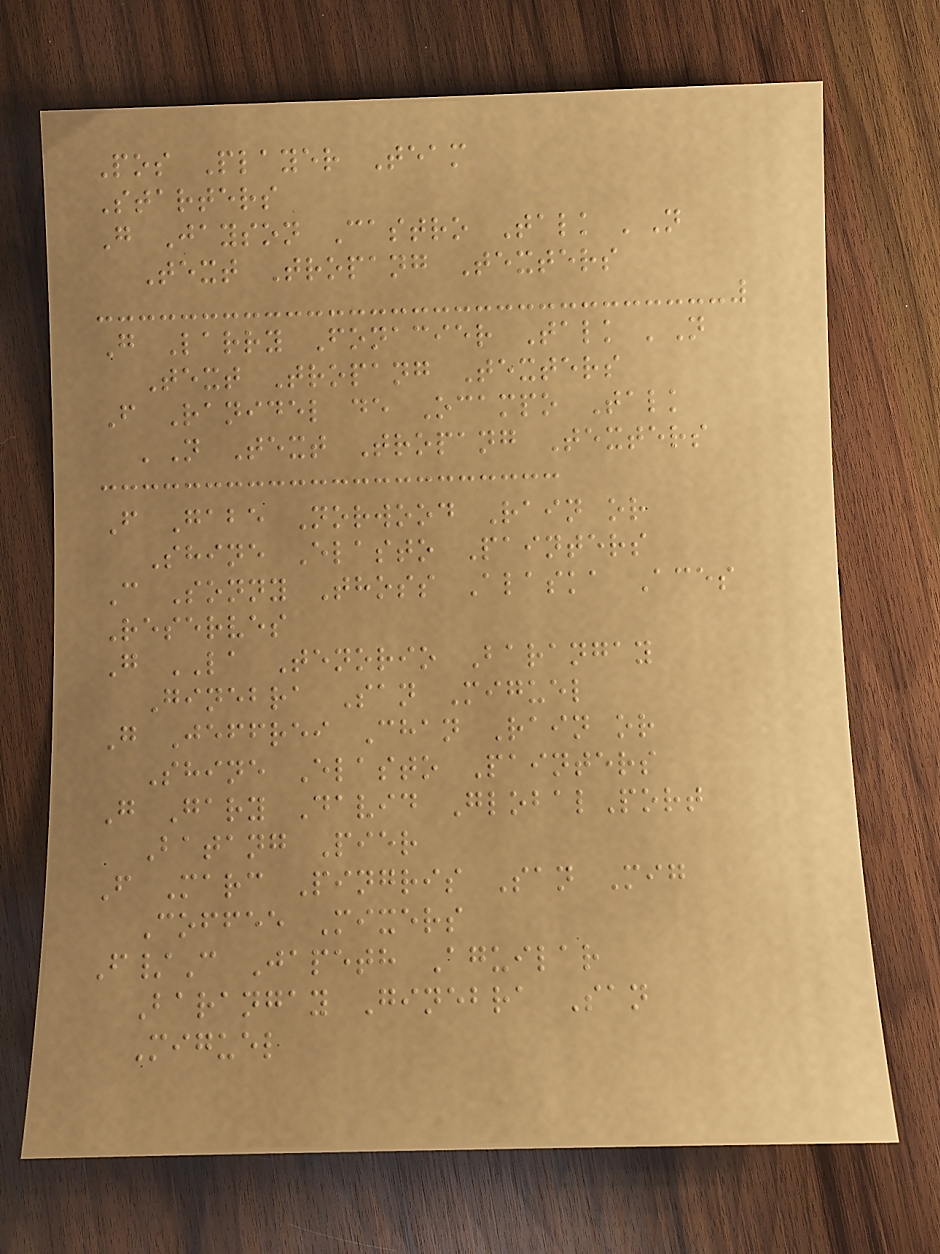Pos Player Team
Starters
G Jayson Castro Talk 'N
Text Tropang Texters
G Larry Fonacier Talk 'N
Text Tropang Texters
F Ranidel de Ocampo Talk
'N Text Tropang Texters
F Gabe Norwood Rain or
Shine Elasto Painters
C Sonny Thoss Alaska Aces
Reserves
G LA Tenorio Barangay
Ginebra San Miguel
G Jeffrei Chan Rain or
Shine Elasto Painters
G Gary David GlobalPort
Batang Pier
F Marc Pingris San Mig
Coffee Mixers
F/C Japeth Aguilar
Barangay Ginebra San
Miguel
